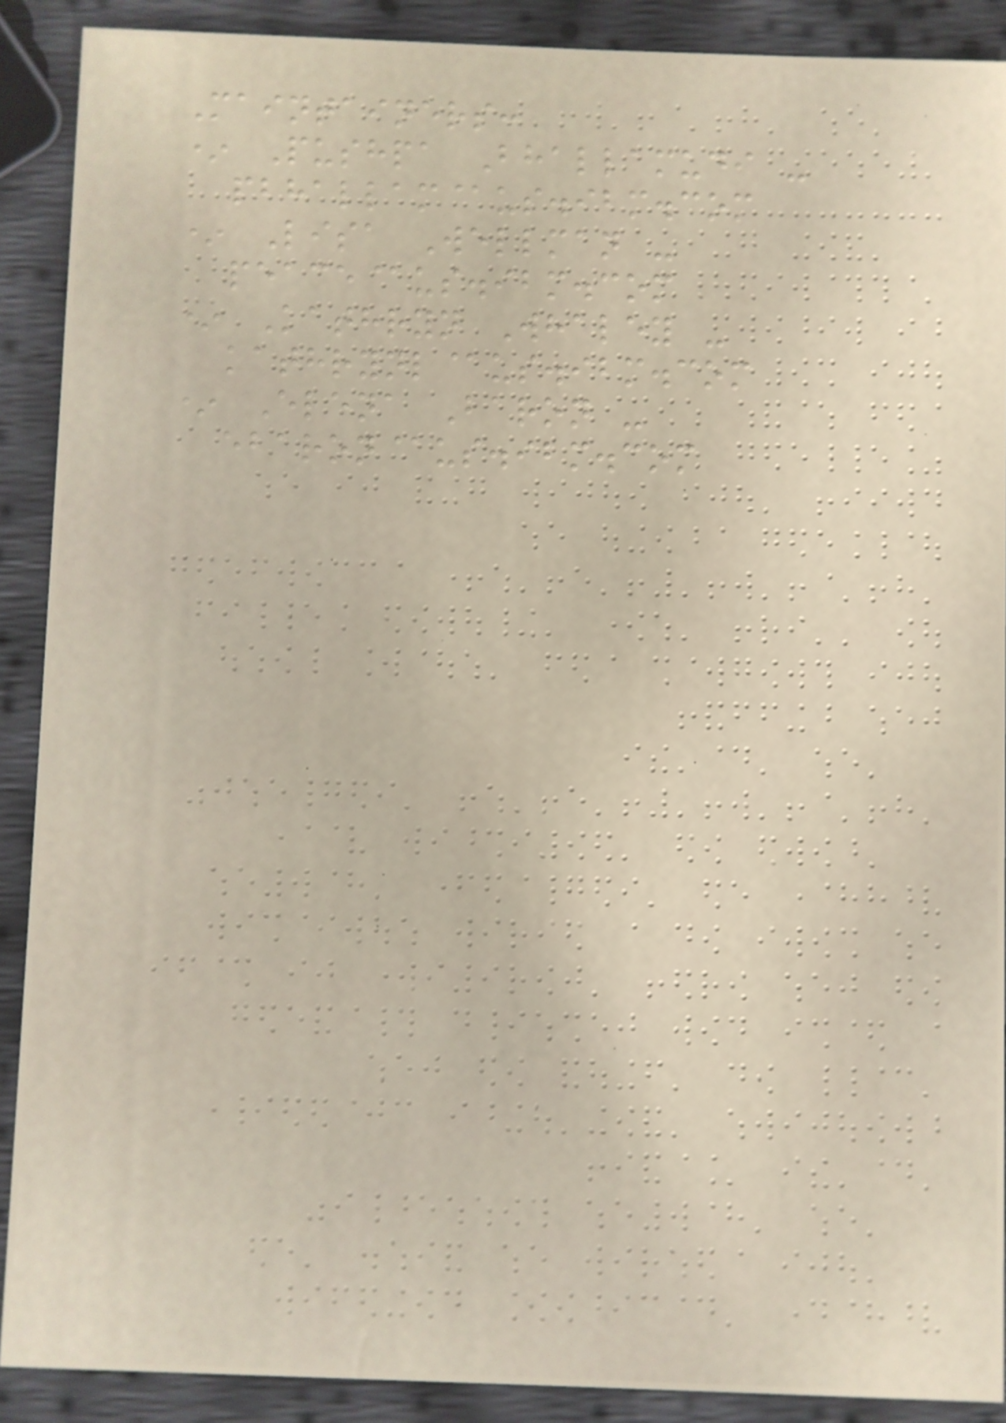Maintainers:
* Pushpa Bhallamudi -
pbhallam@us.ibm.com
* Lisa Wellman -
peace@us.ibm.com
* Kathryn Whaley -
kathrynl@us.ibm.com
* Elena Baron -
ebaron@us.ibm.com
